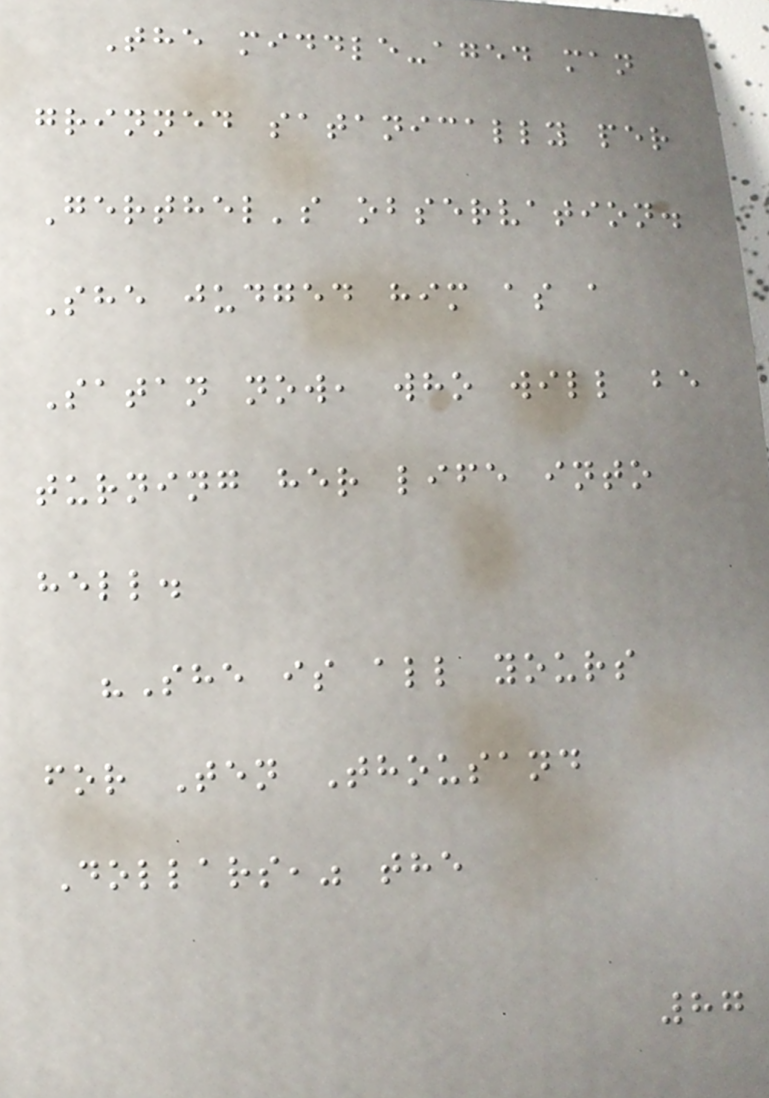The middle-aged man
grinned satanically per
Gerthel's observation.
She judged him as a
Satan now, who will be
turning her life into
hell.
"She is all yours
for Ten Thousand
Dollars," the
87
